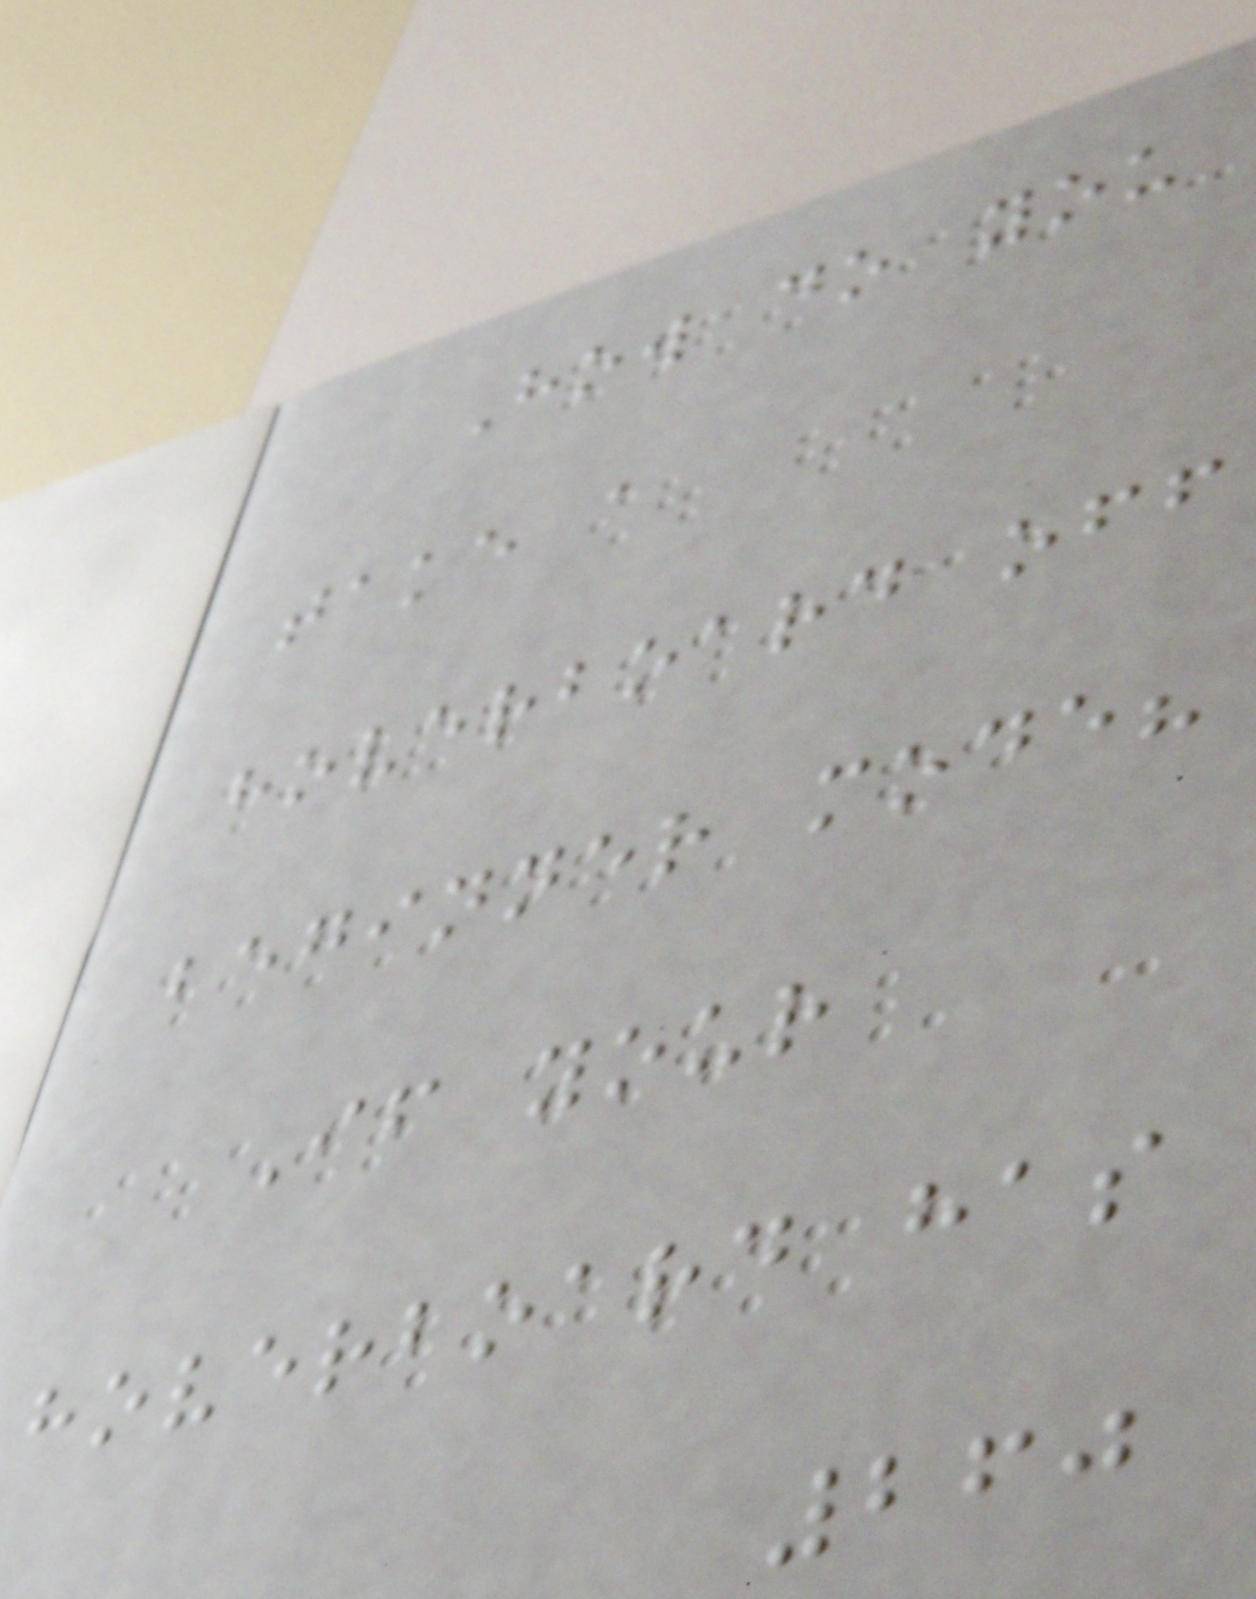How do you
take a
hoverboard off
beginner mode?
If your
hoverboard has
260
